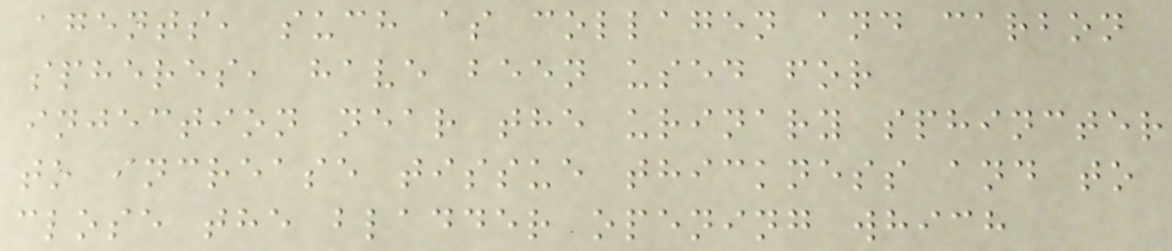agents, such as collagen and carbon
spheres, have been used for
injection near the urinary sphincter
to increase tissue thickness and to
close the bladder opening which
